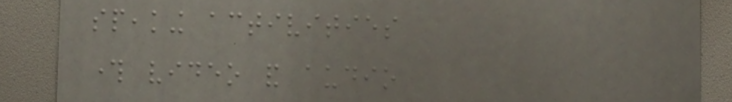speaking activities
through video and audio
